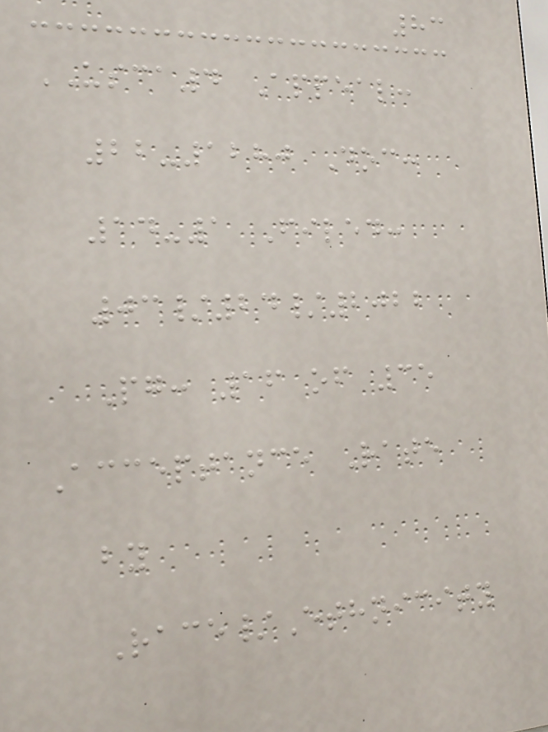83
USCA4 Appeal:
22-1280 Doc:
14-1 Filed:
03/24/2022
Pg: 16 of 35
Acceptance Rate
by
Race/Ethnicity
